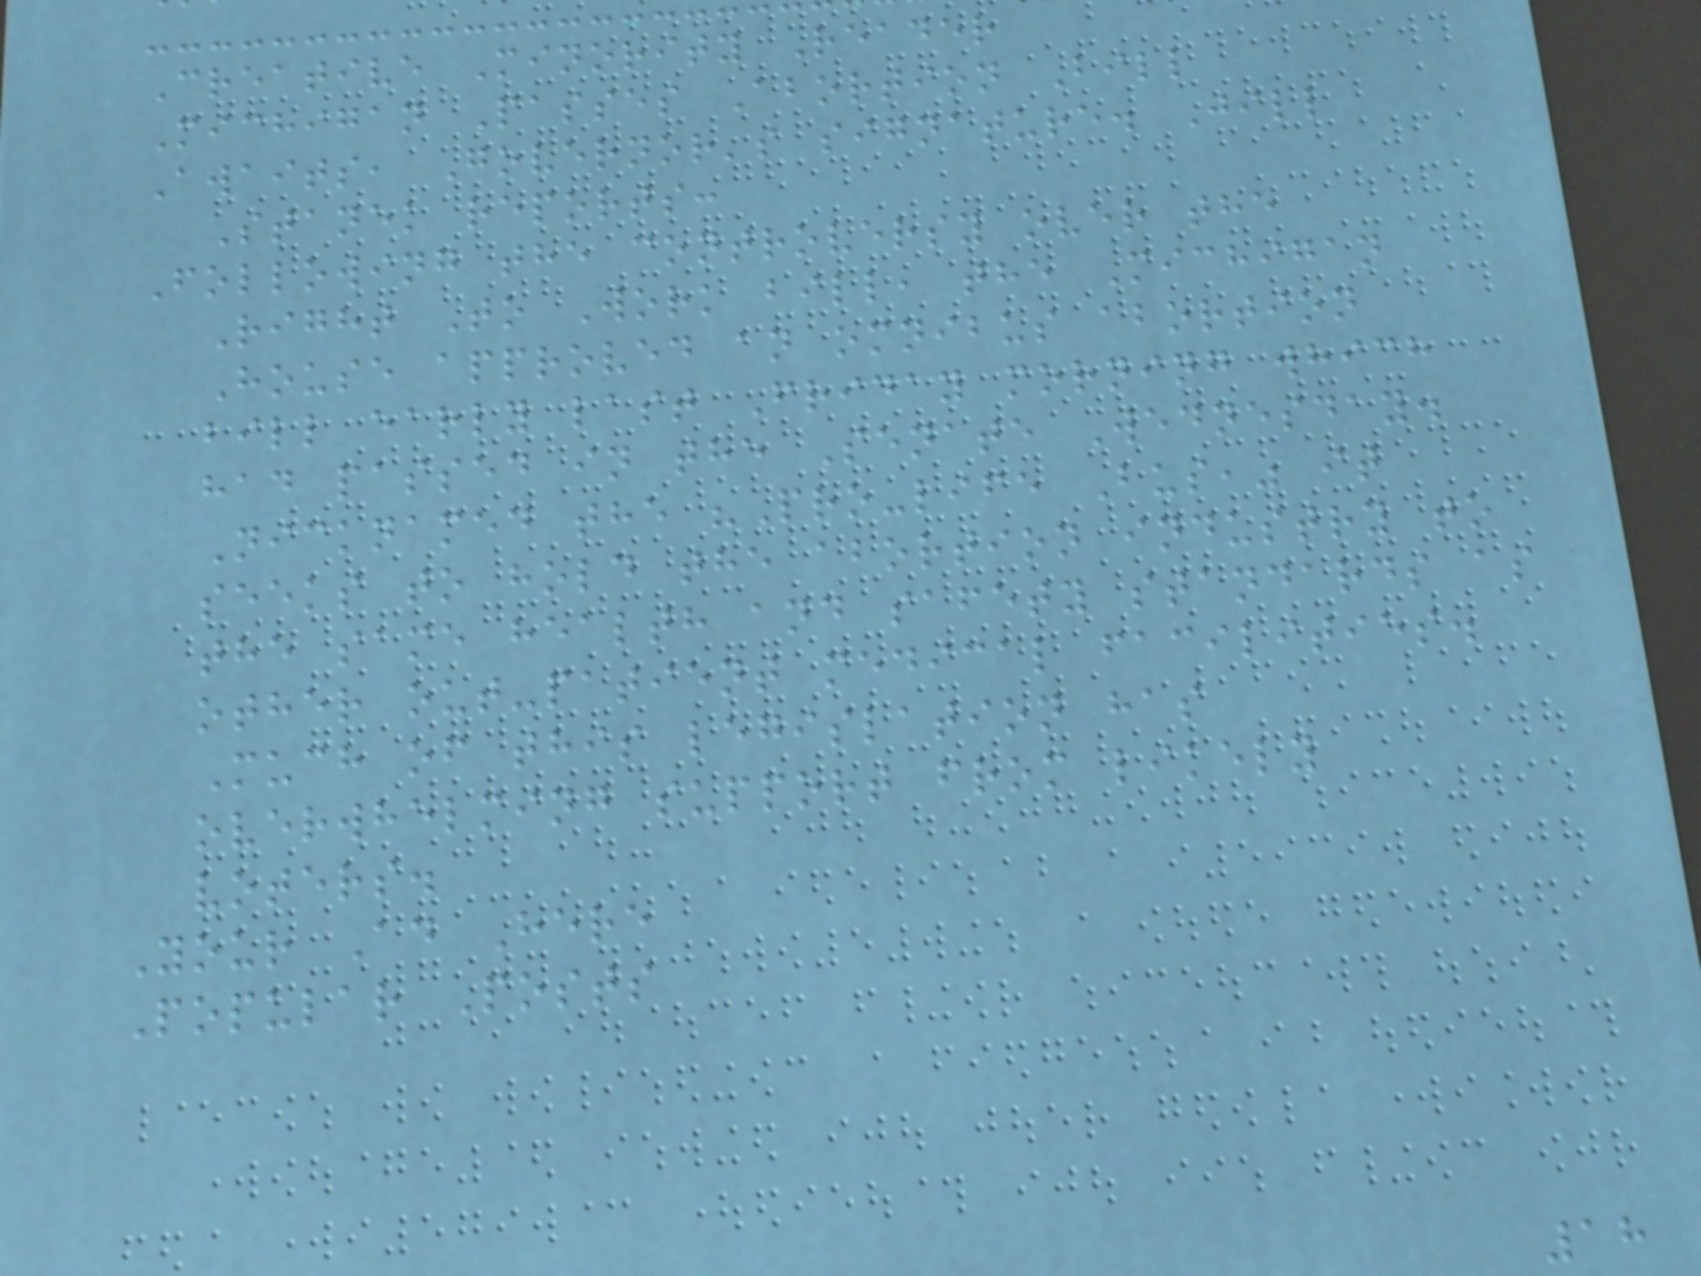Creative Minority Reader
Michigan Passes Abortion Bill
Awaits, Governor's signature. Jill
Stanek reports:
Following the controversy over the
Right To Work bill, the Michigan
House approved an omnibus abortion
bill early last Friday morning which
had passed in the Senate Wednesday.
Nicknamed the "Pro-life Bus," it
seeks to hold the abortion industry to
the same health and safety standards as
other out-patient medical facilities.
Much of this legislation has
overwhelming support from likely
voters.
Your Ad Here
Popular Posts
18
